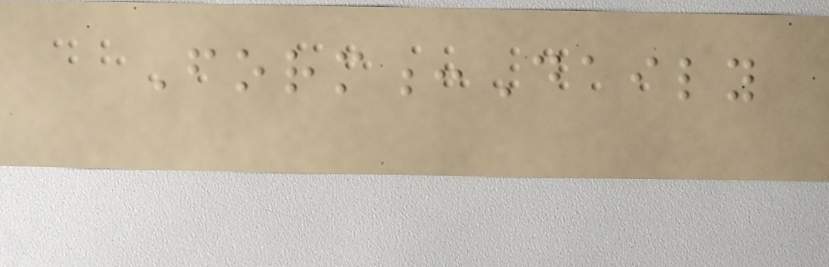Form:Daily
